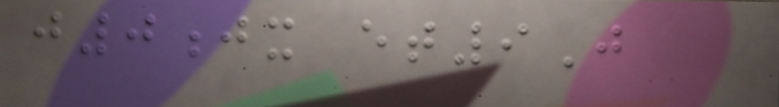j0jx et9J
